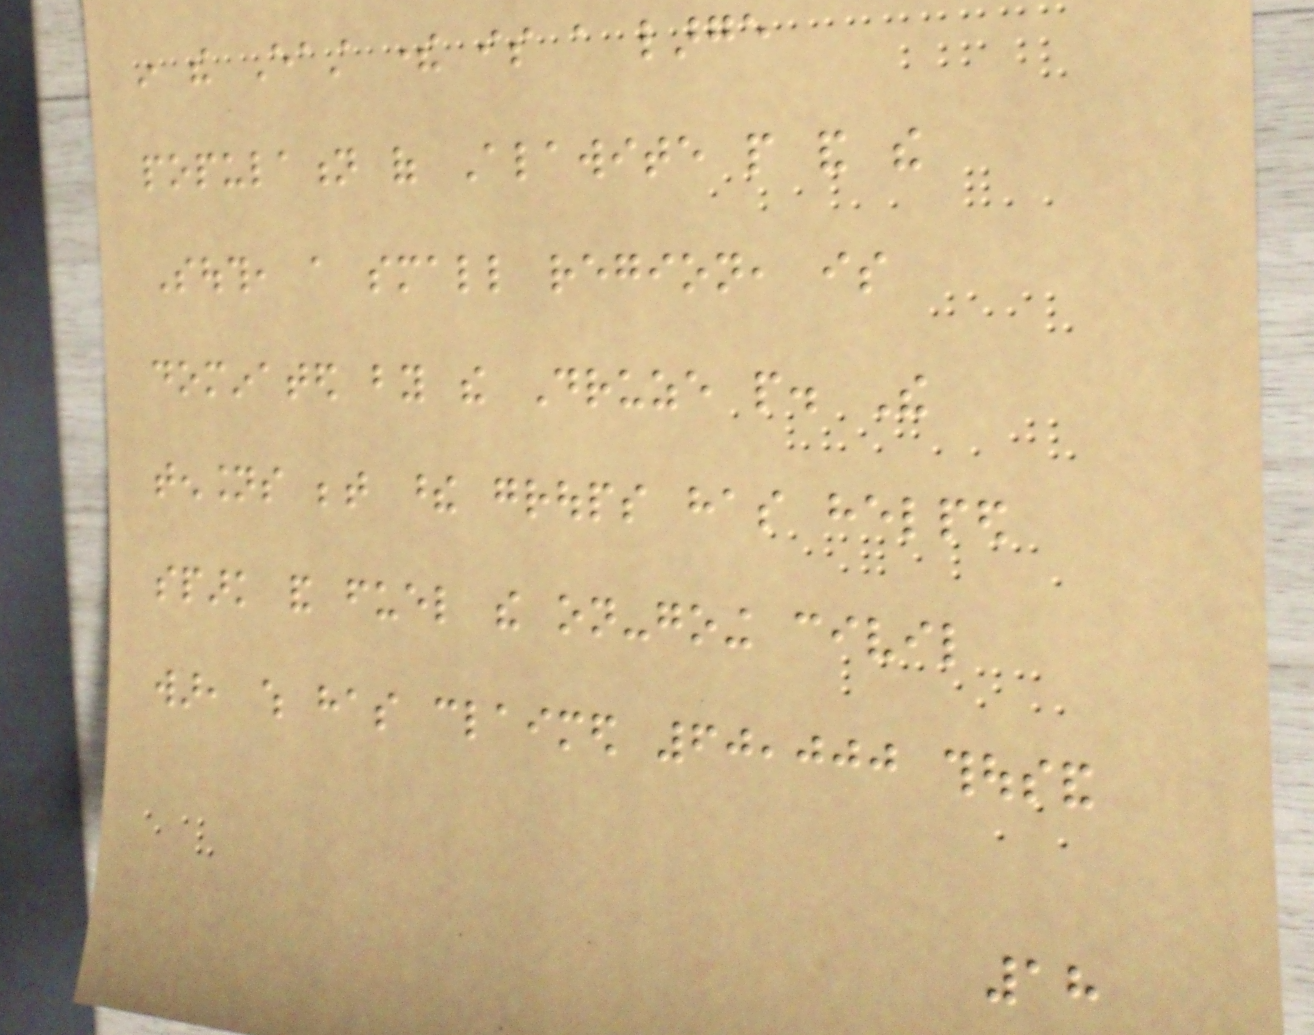in the East there is a large
population of Alawite people and the
South, a small region, is
dominated by the Druze people. The
tensions between these groups has helped
spark and fuel the on-going civil
war, which has claimed 60,000 thousand
18
